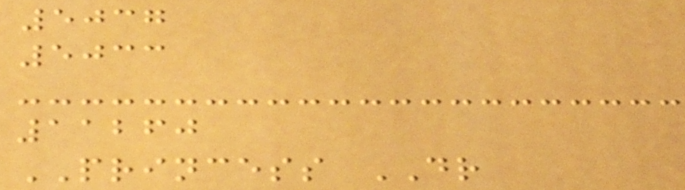5037
5033
11260
PRINCESS DR
